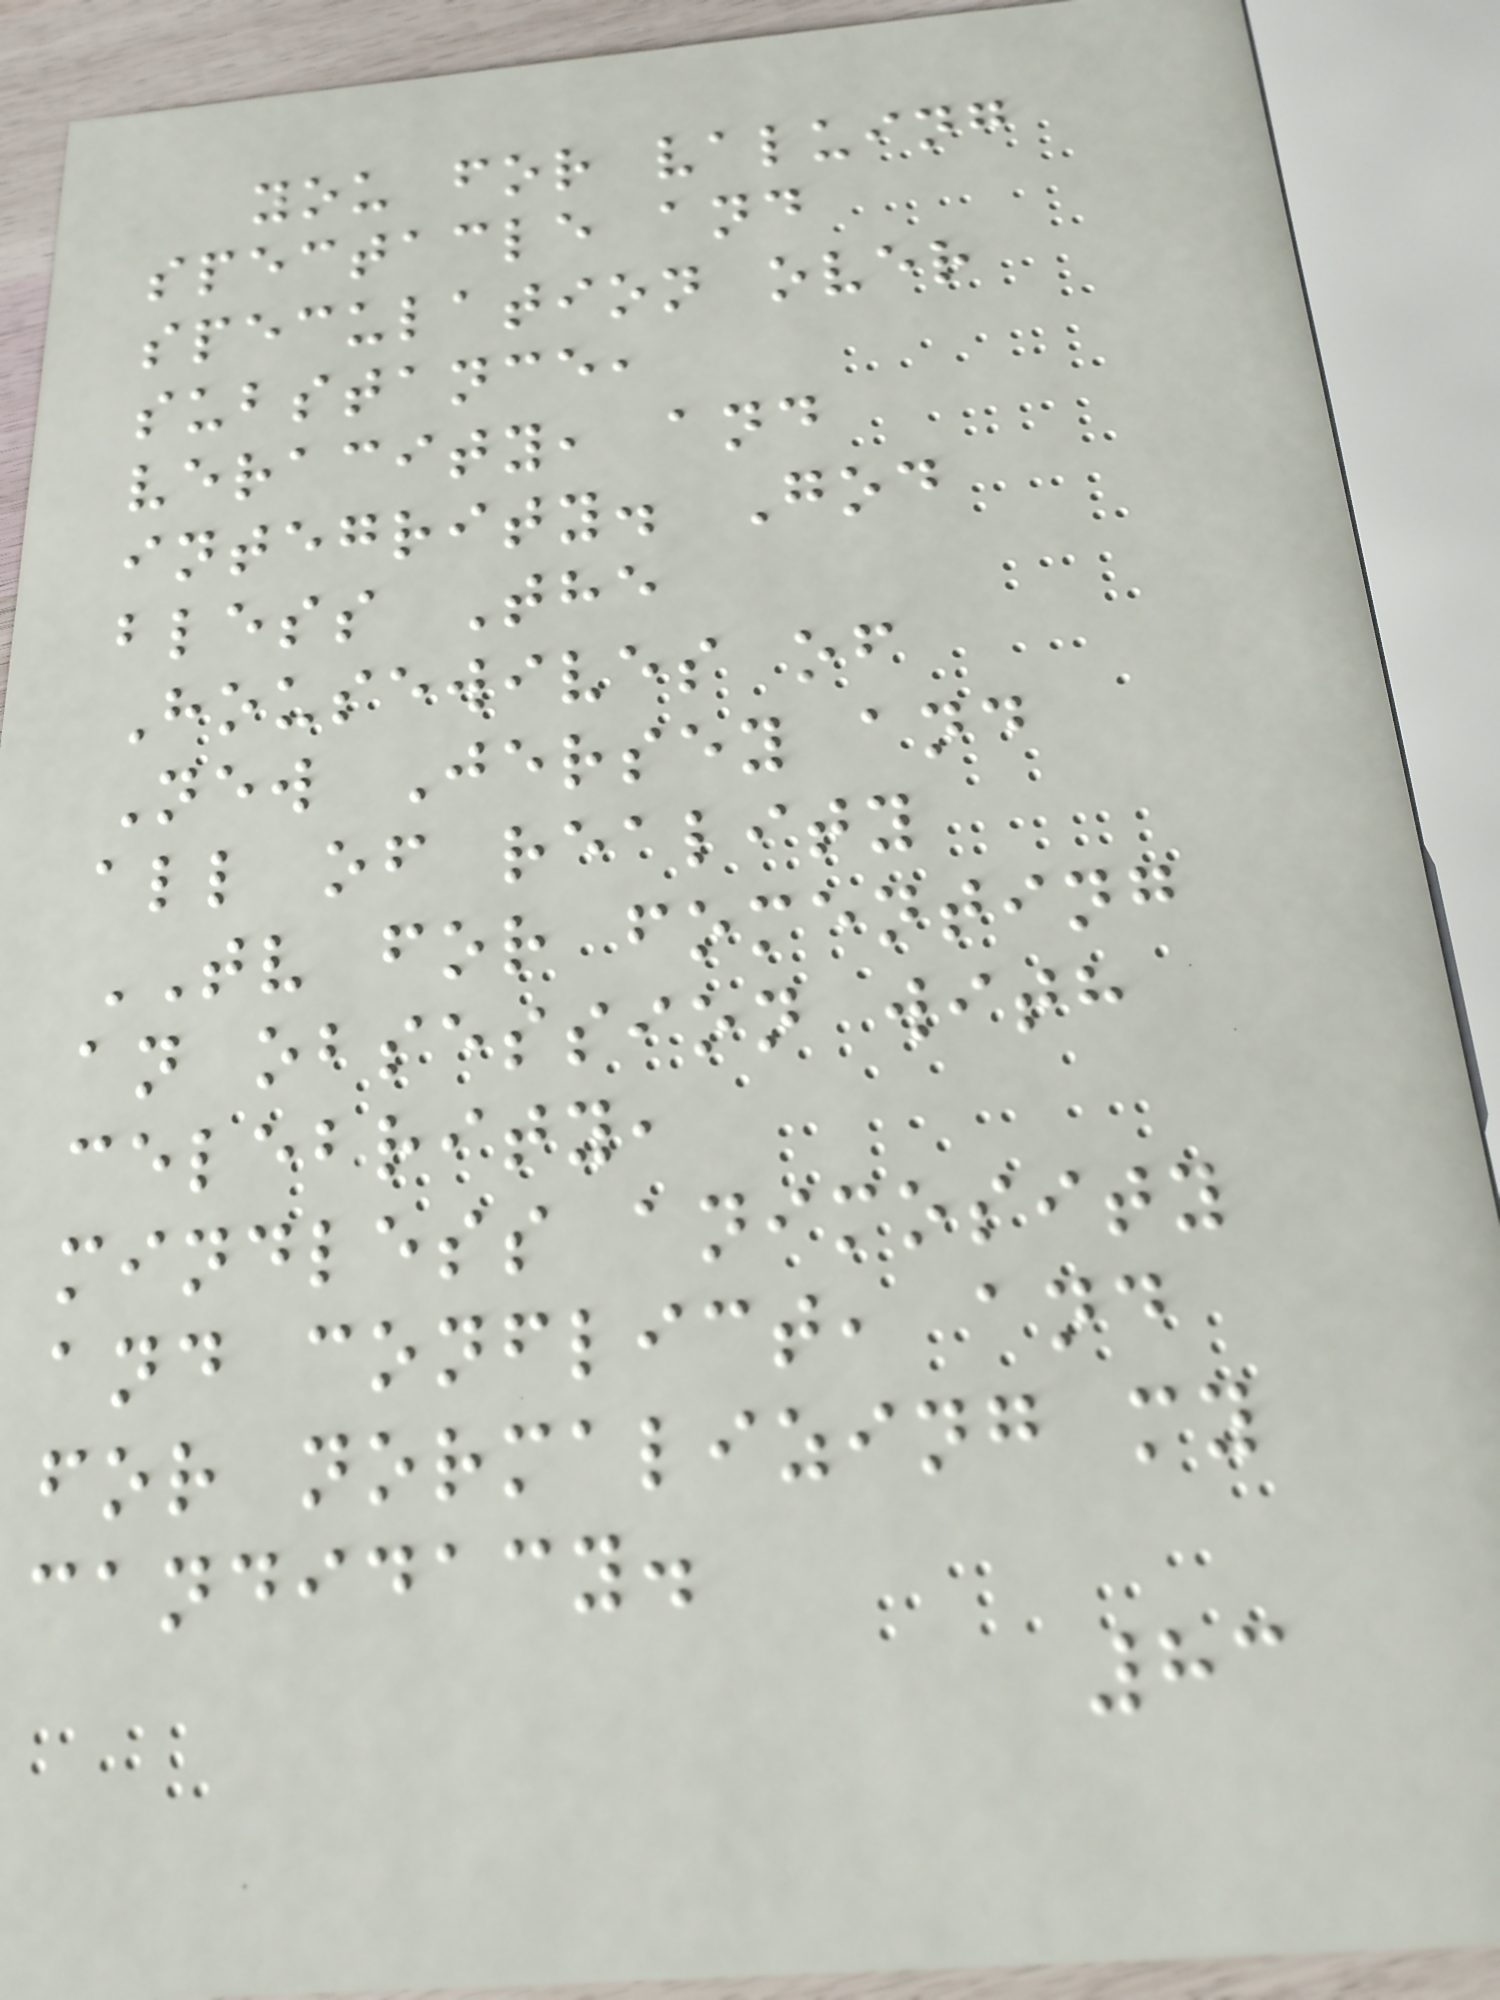you for valuing
spectacle and
speculation over
substance,
veracity, and
integrity. God
bless The
Housewives of
New Jersey and
all of reality
TV for fomenting
an obsession with
celebrity,
mindless animosity
and conflict, and
for normalizing my
candidacy.
83
